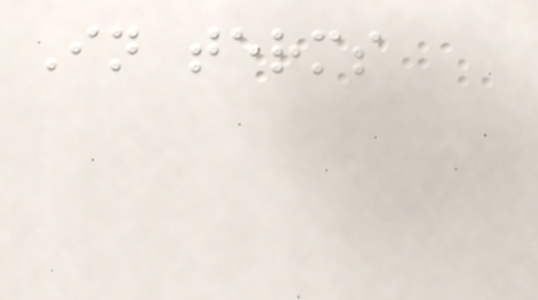In terms
